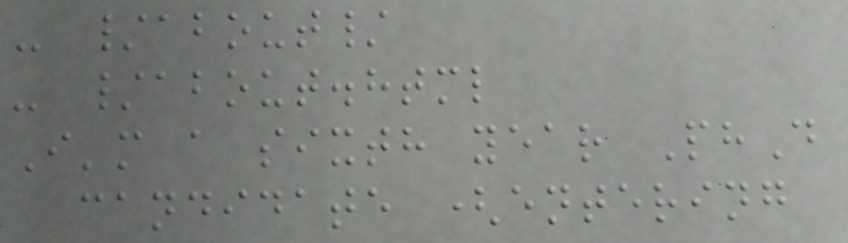- /about/
- /about.html
I'm a sixth year PhD
candidate (entering
